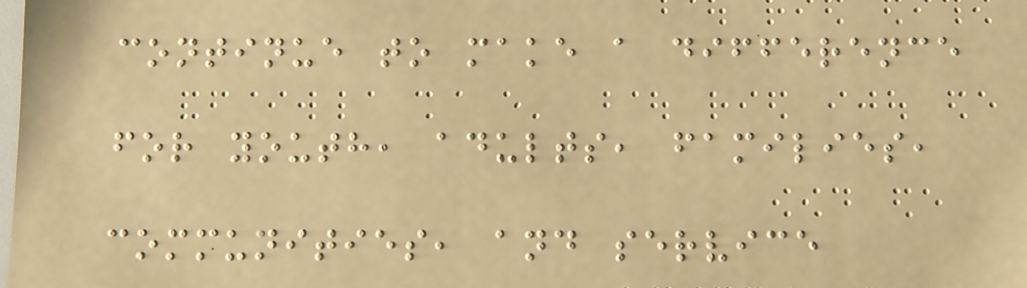continue to make a difference
for youth, adults, families,
communities, and service
